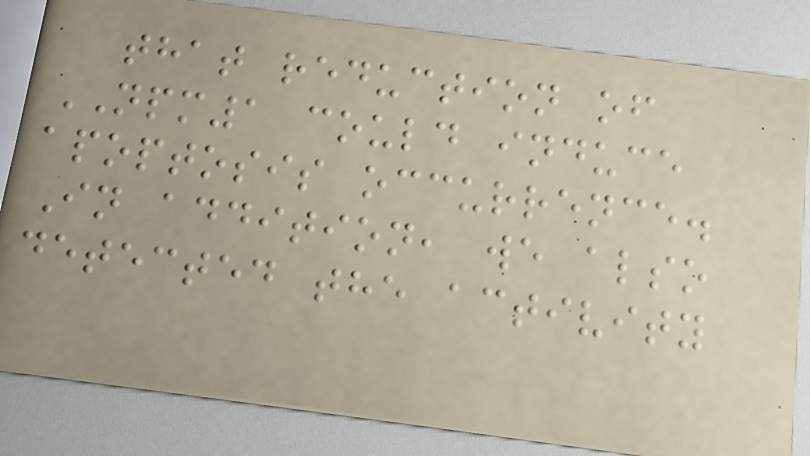that reduction of
NPM1 could induce
apoptosis occurrence.
In addition, we also
detected the activity
